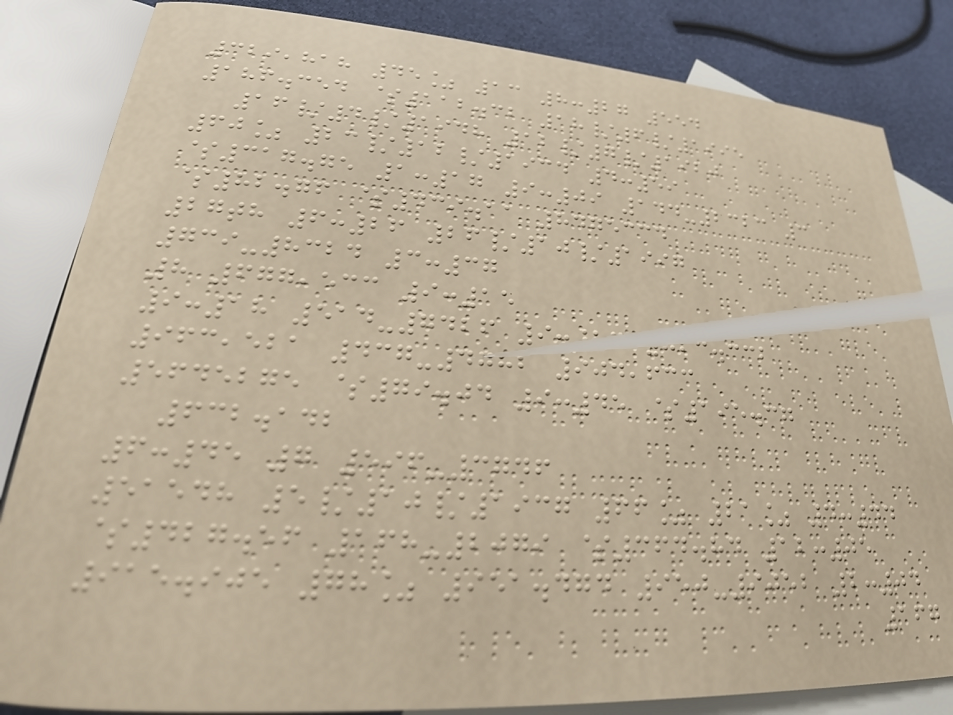329,818 45% 13 8:27 554
186.354 $112.32 18/6/1995
16/4/1948 12/7/1920
60% 23/12/1934 4:59
$317.75 1:17 9:09 144-2323 3
$82.76 $439.11 8475334
27th 6:26 26/10/1997
739-8324 3:37
8 677,533 9:15
9:18 514-7426 9:23 823.332
963,521 437-4782 904,633
5645275 $79.04 9:45 $195.37
632.142
6:45 7 596-3746
51548 5/10/1937 66% 21% 4:44
$427.56 168-2079 $364.84 12:05
915.905 78% 951.474 950-9052 2:04
167
